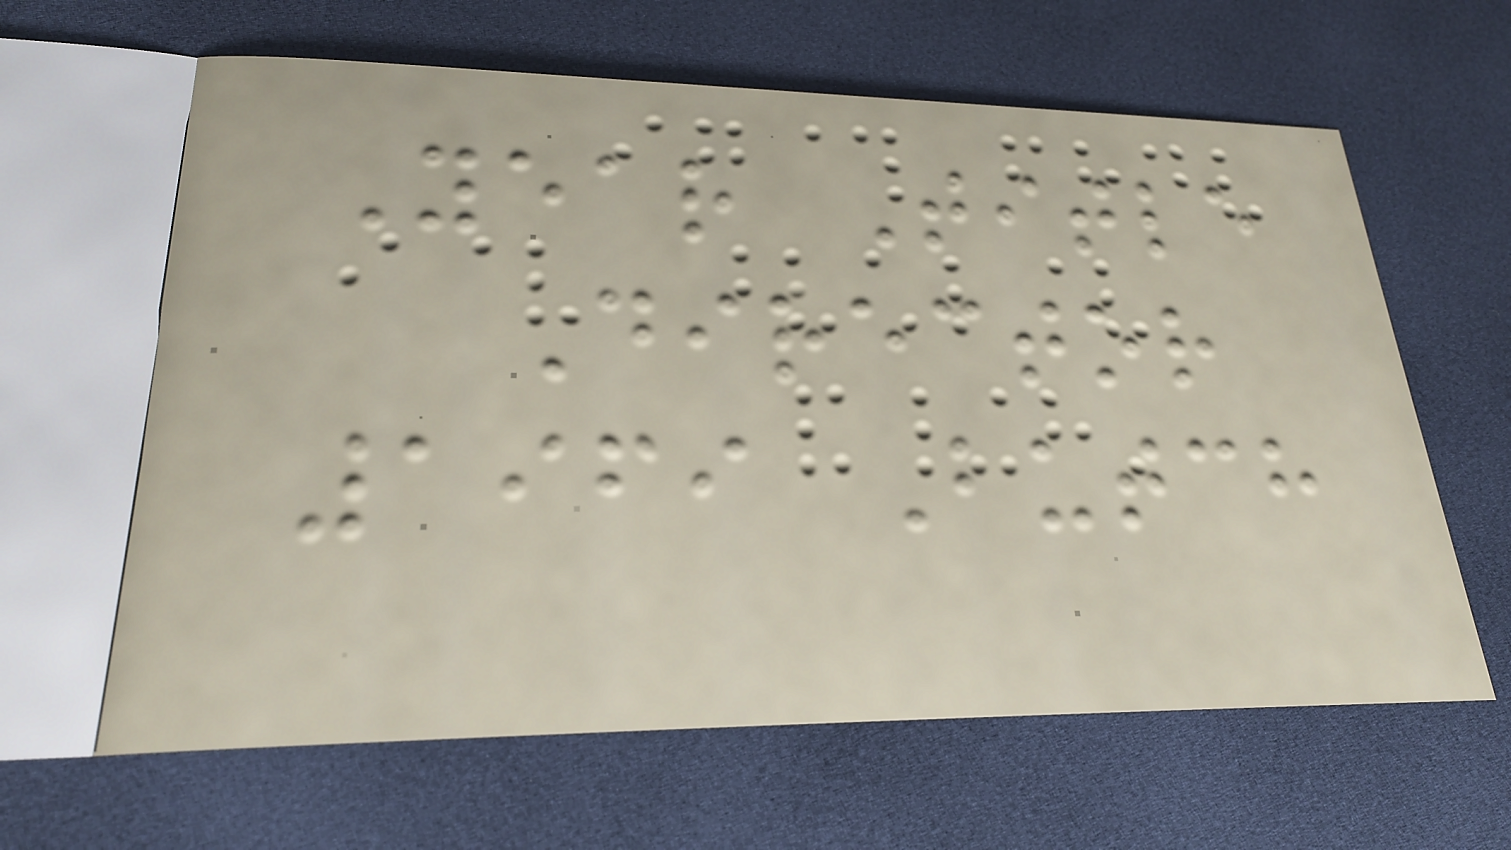Year Title
Director
1969 Butch
